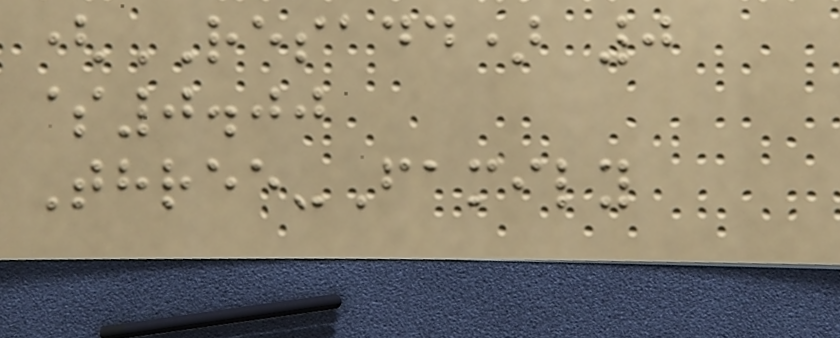(RESADD) 0
$0.00
Three-Family
